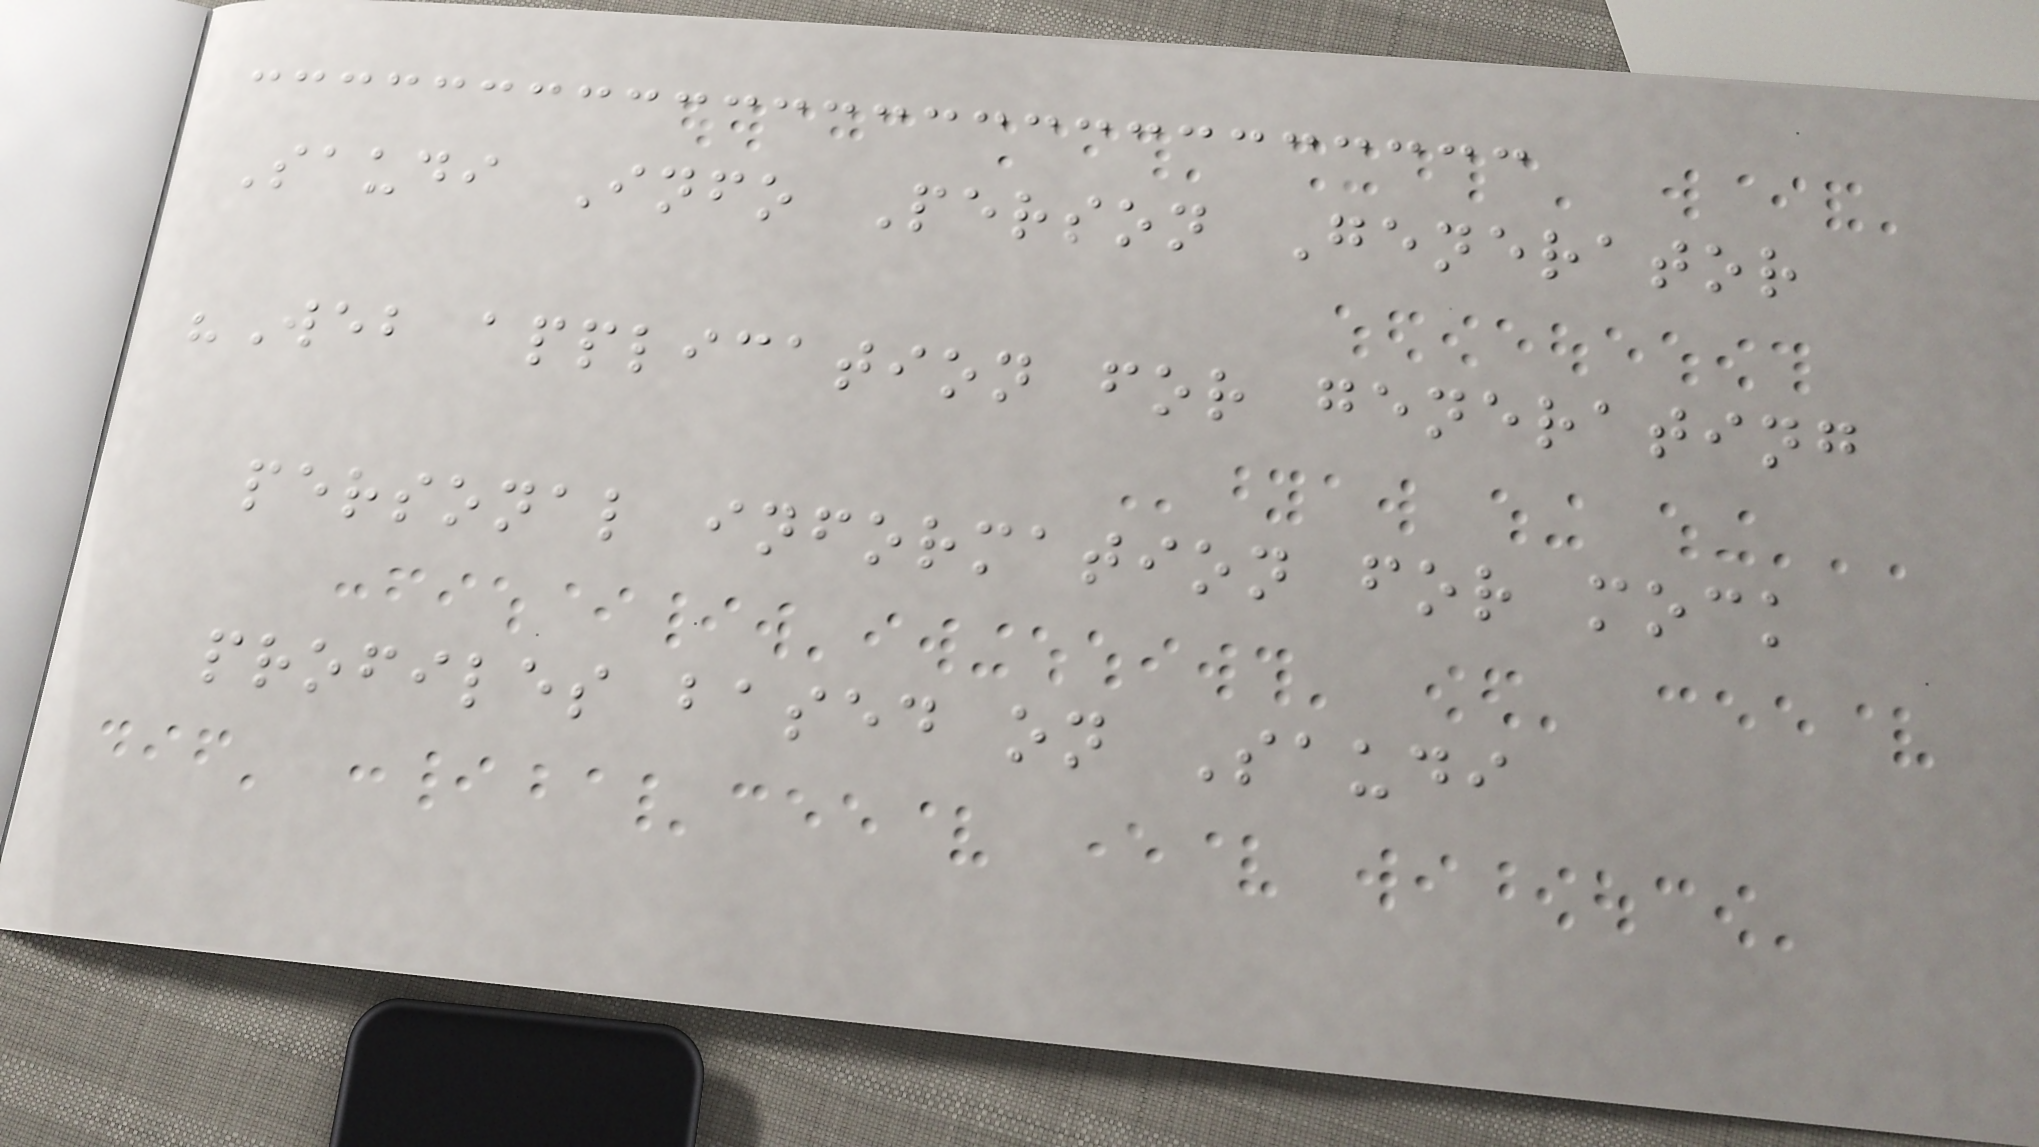Saudi Info Person Generator
"Web application for generating
personal information for mock
profiles based on Saudi
